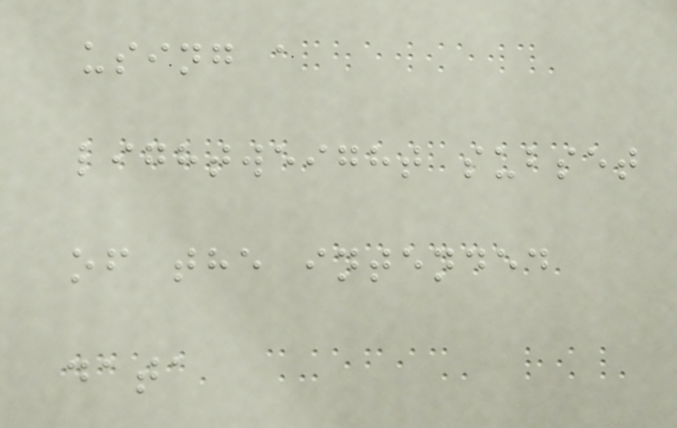using a
lightweight subset
of the intended
data
